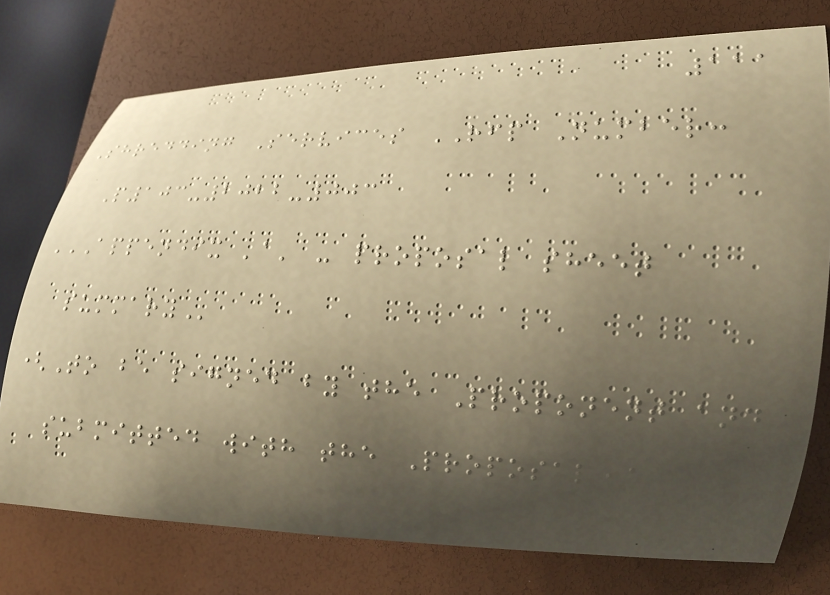111
Shredding Services RFP Number:
P103-2022-003
APPENDIX 'A' - PROPOSAL SHEET
SUMMARY
(To be signed by the Proponent and
submitted with the Proposal)
